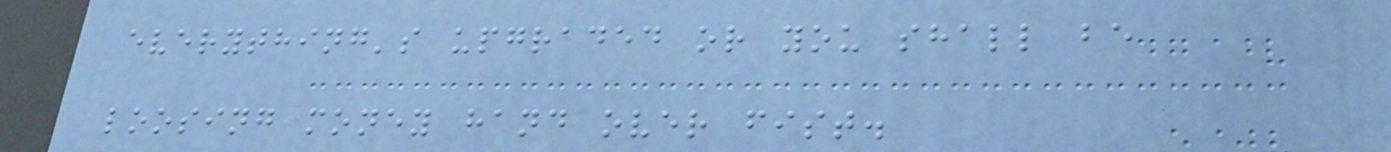everything's upgraded or you shall be
loosing money hand over fist.
